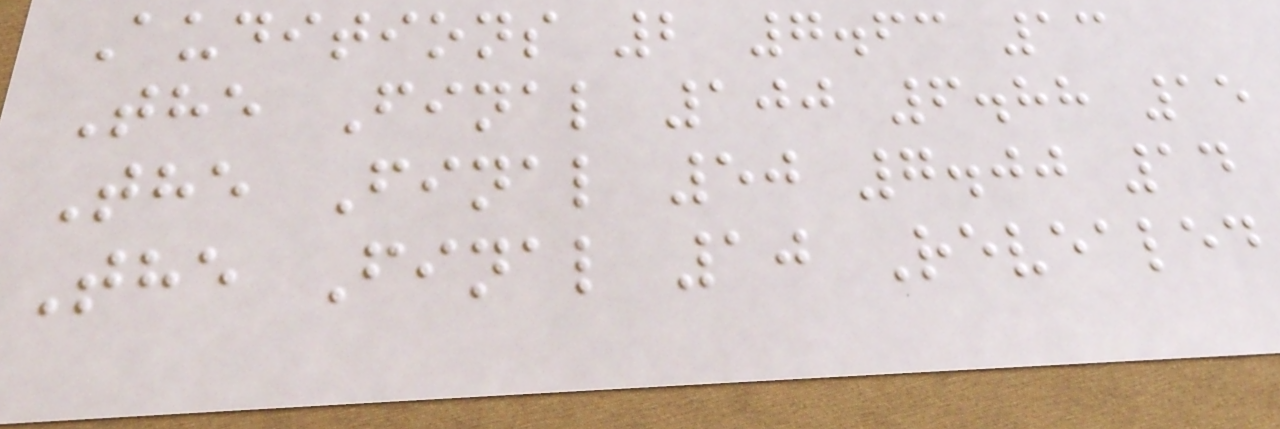Auditions 2 7.63 13
The Final 100 6.88 15
The Final 50 7.00 14
The Final 10 Revealed
